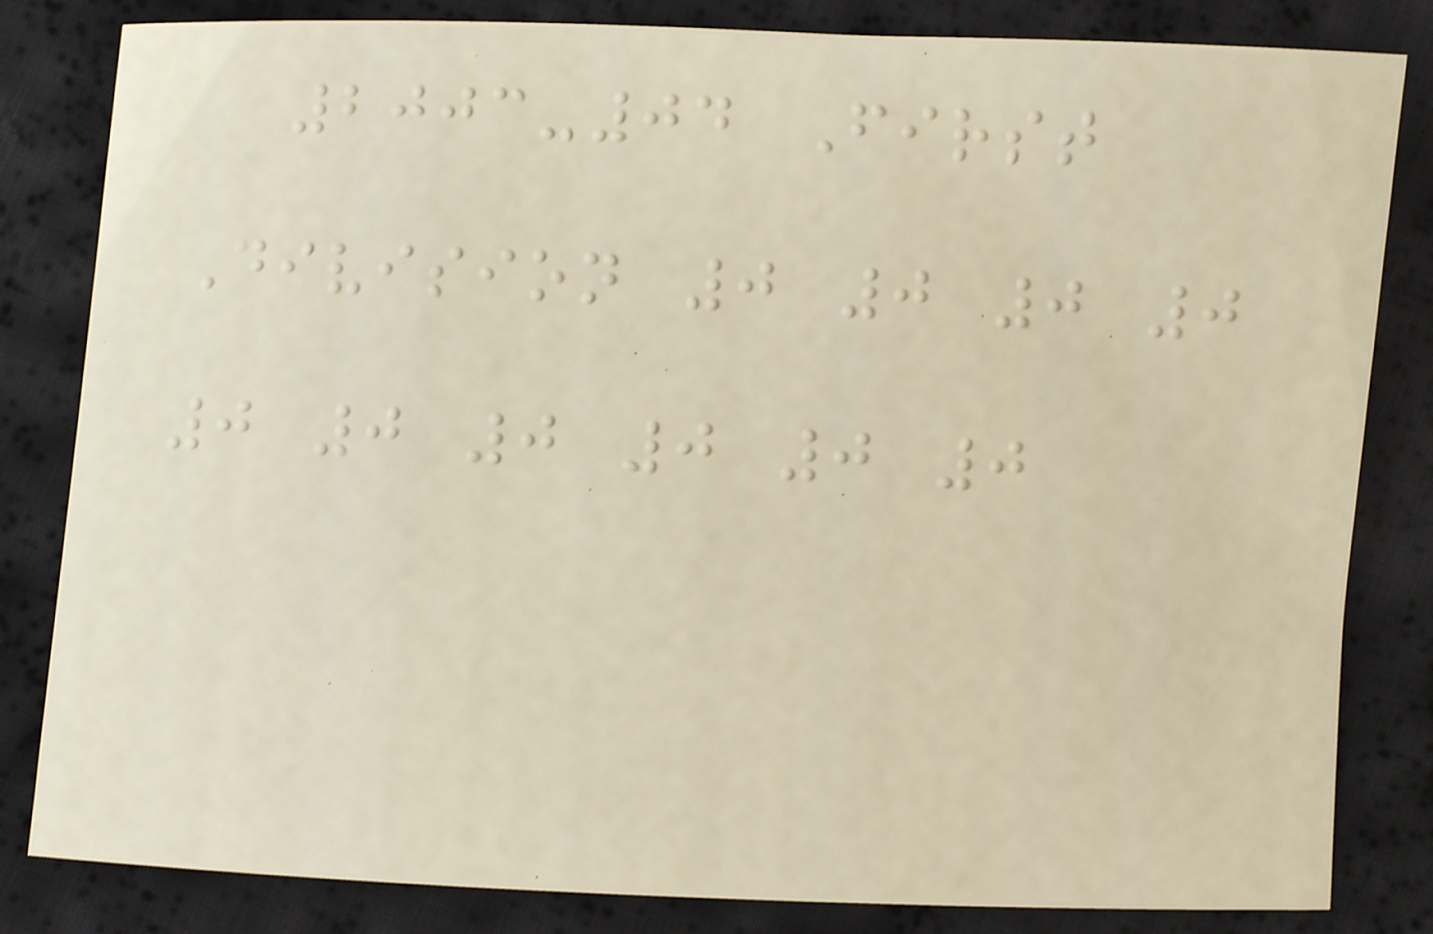2003-04 First
Division 0 0 0 0
0 0 0 0 0 0
